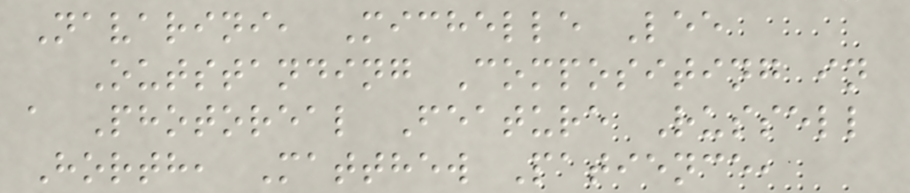Navarini, Michelle Lee
Outstanding Compositing in
a Photoreal Feature Russell
Horth, Matthew Patience,
